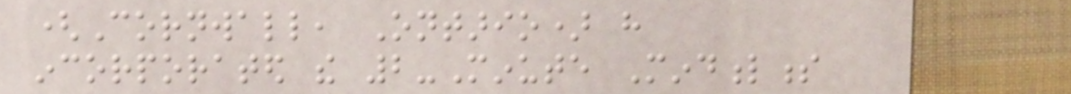(Cornwall, Ontario) have
incorporated the 2-Minute Mindfulness
